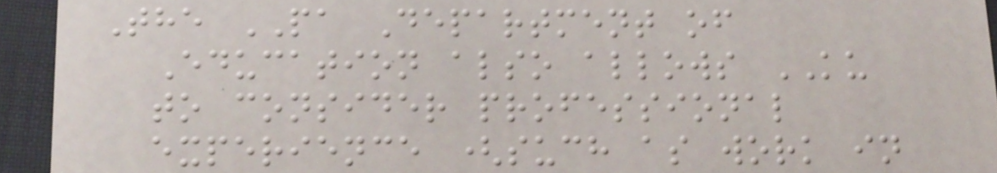The PA Department of
Education also allows KU
to consider professional
experience (such as work in
